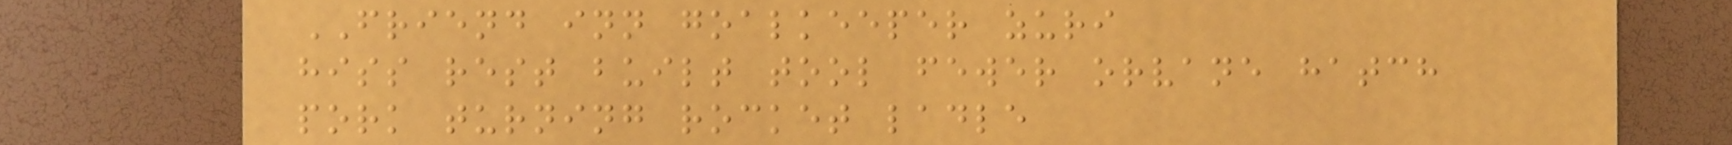FRIEND inn goalkeeper zuri
hiss rest built tool fewer orvane hatch
pork turning rocket ladle
